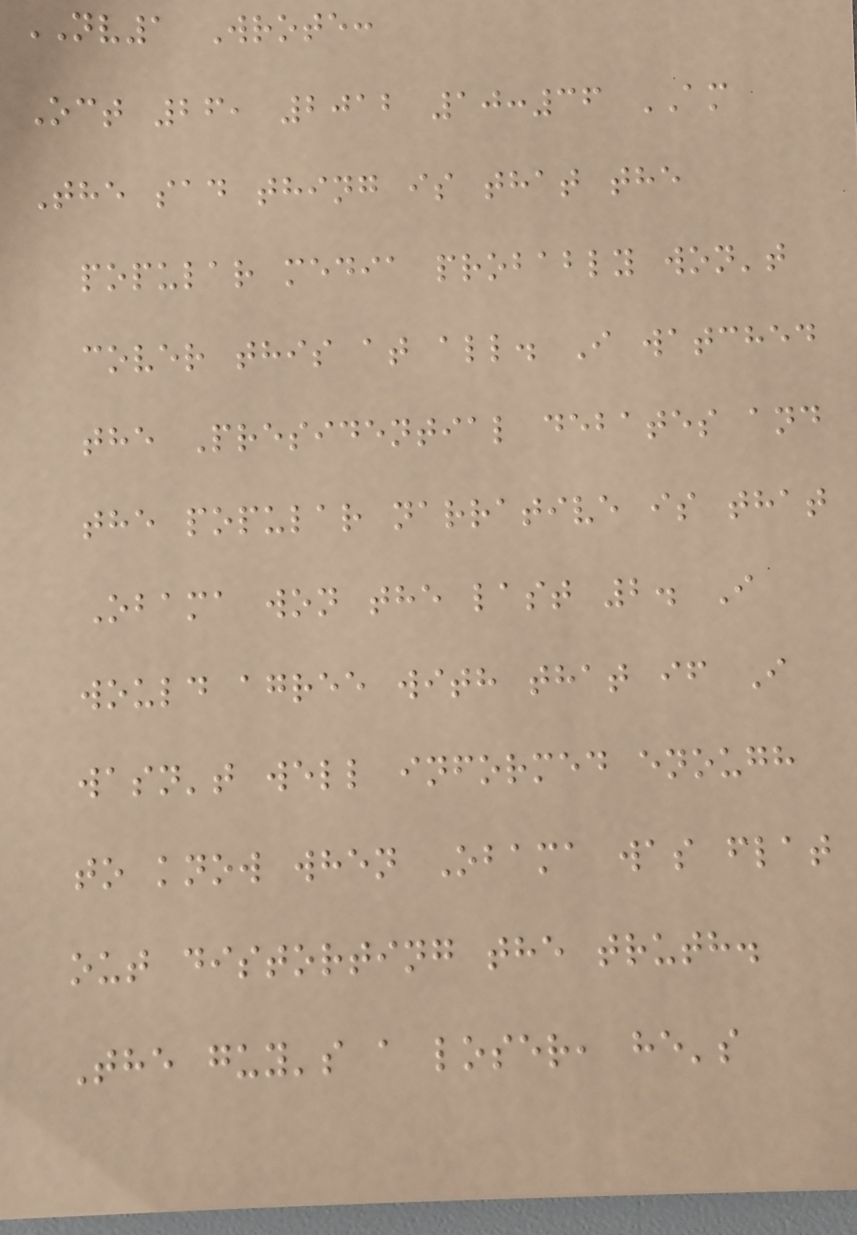NV1 Wrote:
Oct 26, 2012 10:36 AM
The sad thing is that the
popular media probably won't
cover this at all. I watched
the Presidential debates and
the popular narrative is that
Obama won the last 2. I
would agree with that if I
wasn't well informed enough
to know when Obama was flat
out distorting the truth.
The guy's a loser, he's
